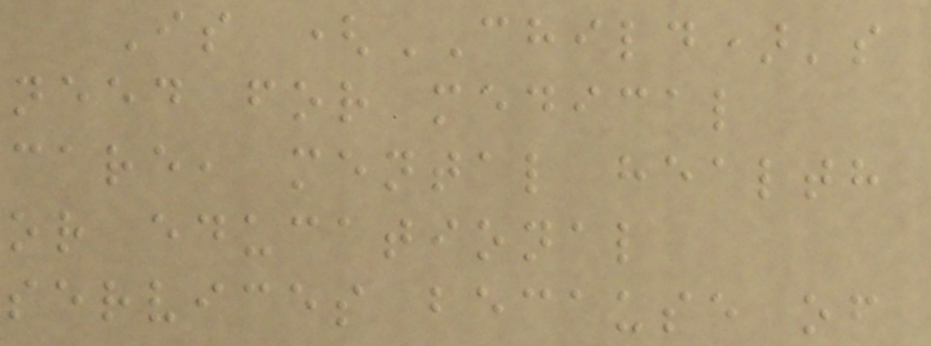Is (CHILD)'s
need for medical
care, mental health
or educational
services because of
